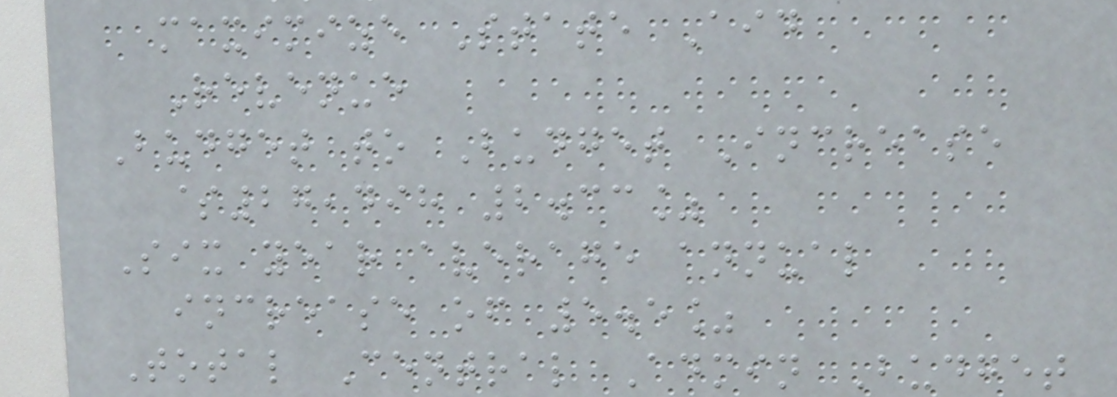maximize State Aid
Revenue
Budget to Budget Increase
$27,498 2.33%
Six year average annual
increase of 5.5%
Total Central Admin Budget
